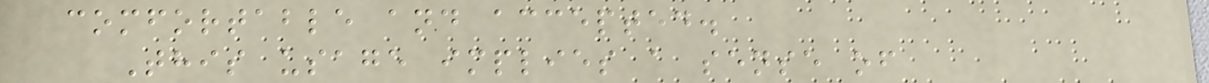comfortable and accepted.
This usage implies a sense of
